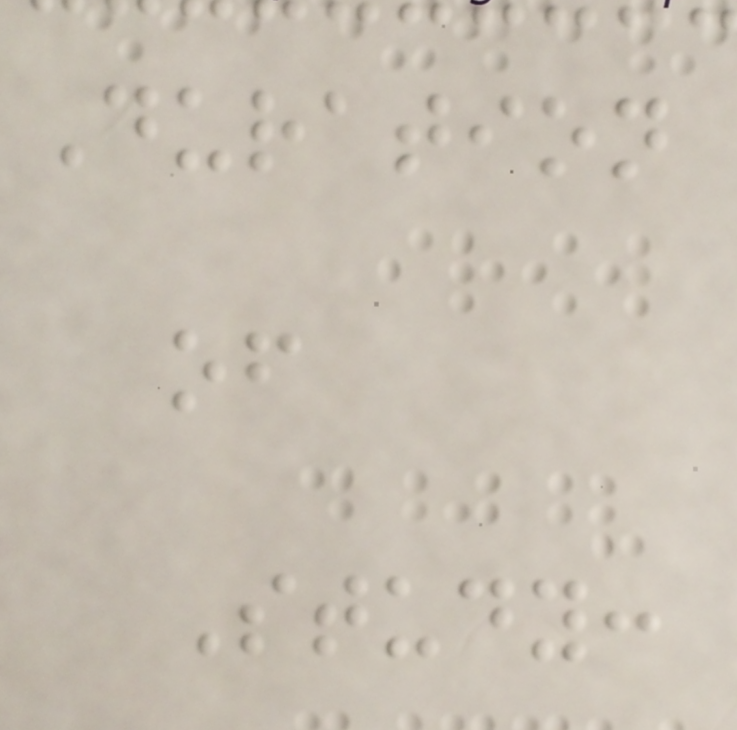Duration
of
Study:
